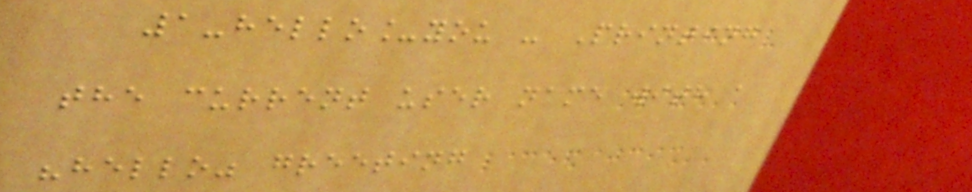1-hello_you - Printing
the current user name with a
"hello" greeting
